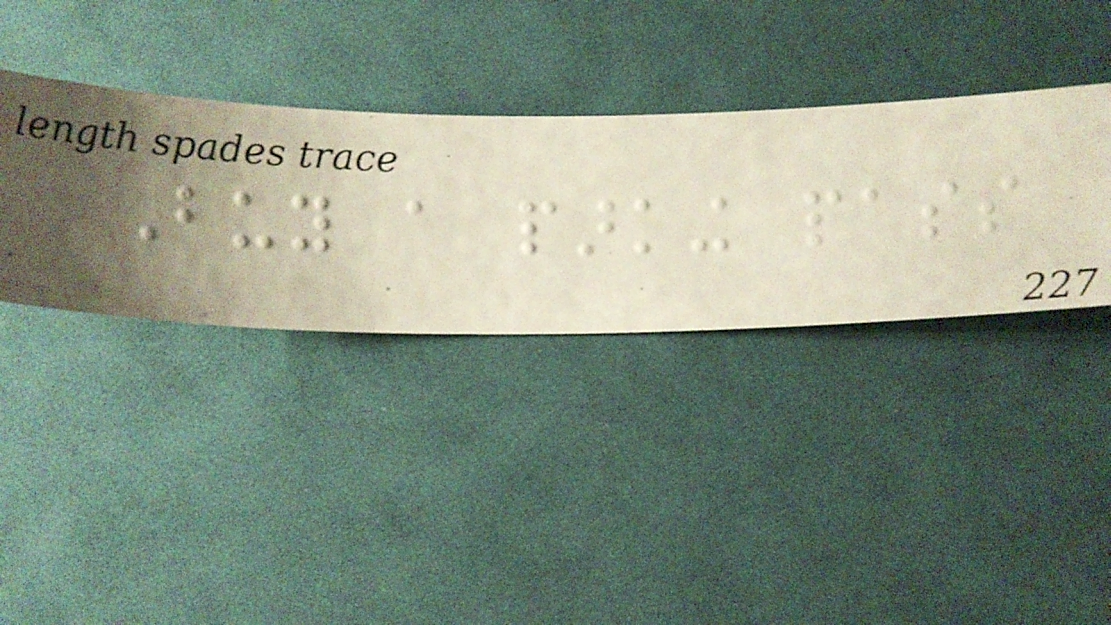Buy a parking pass
